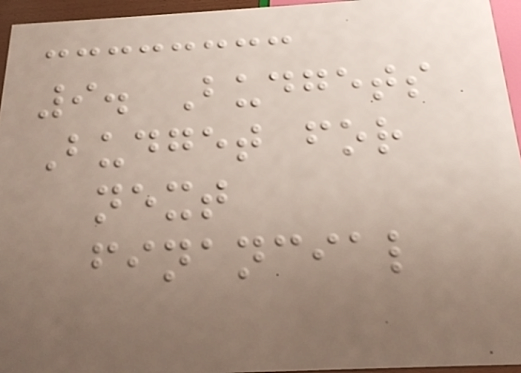9. Budgets
Budget for
next
financial
